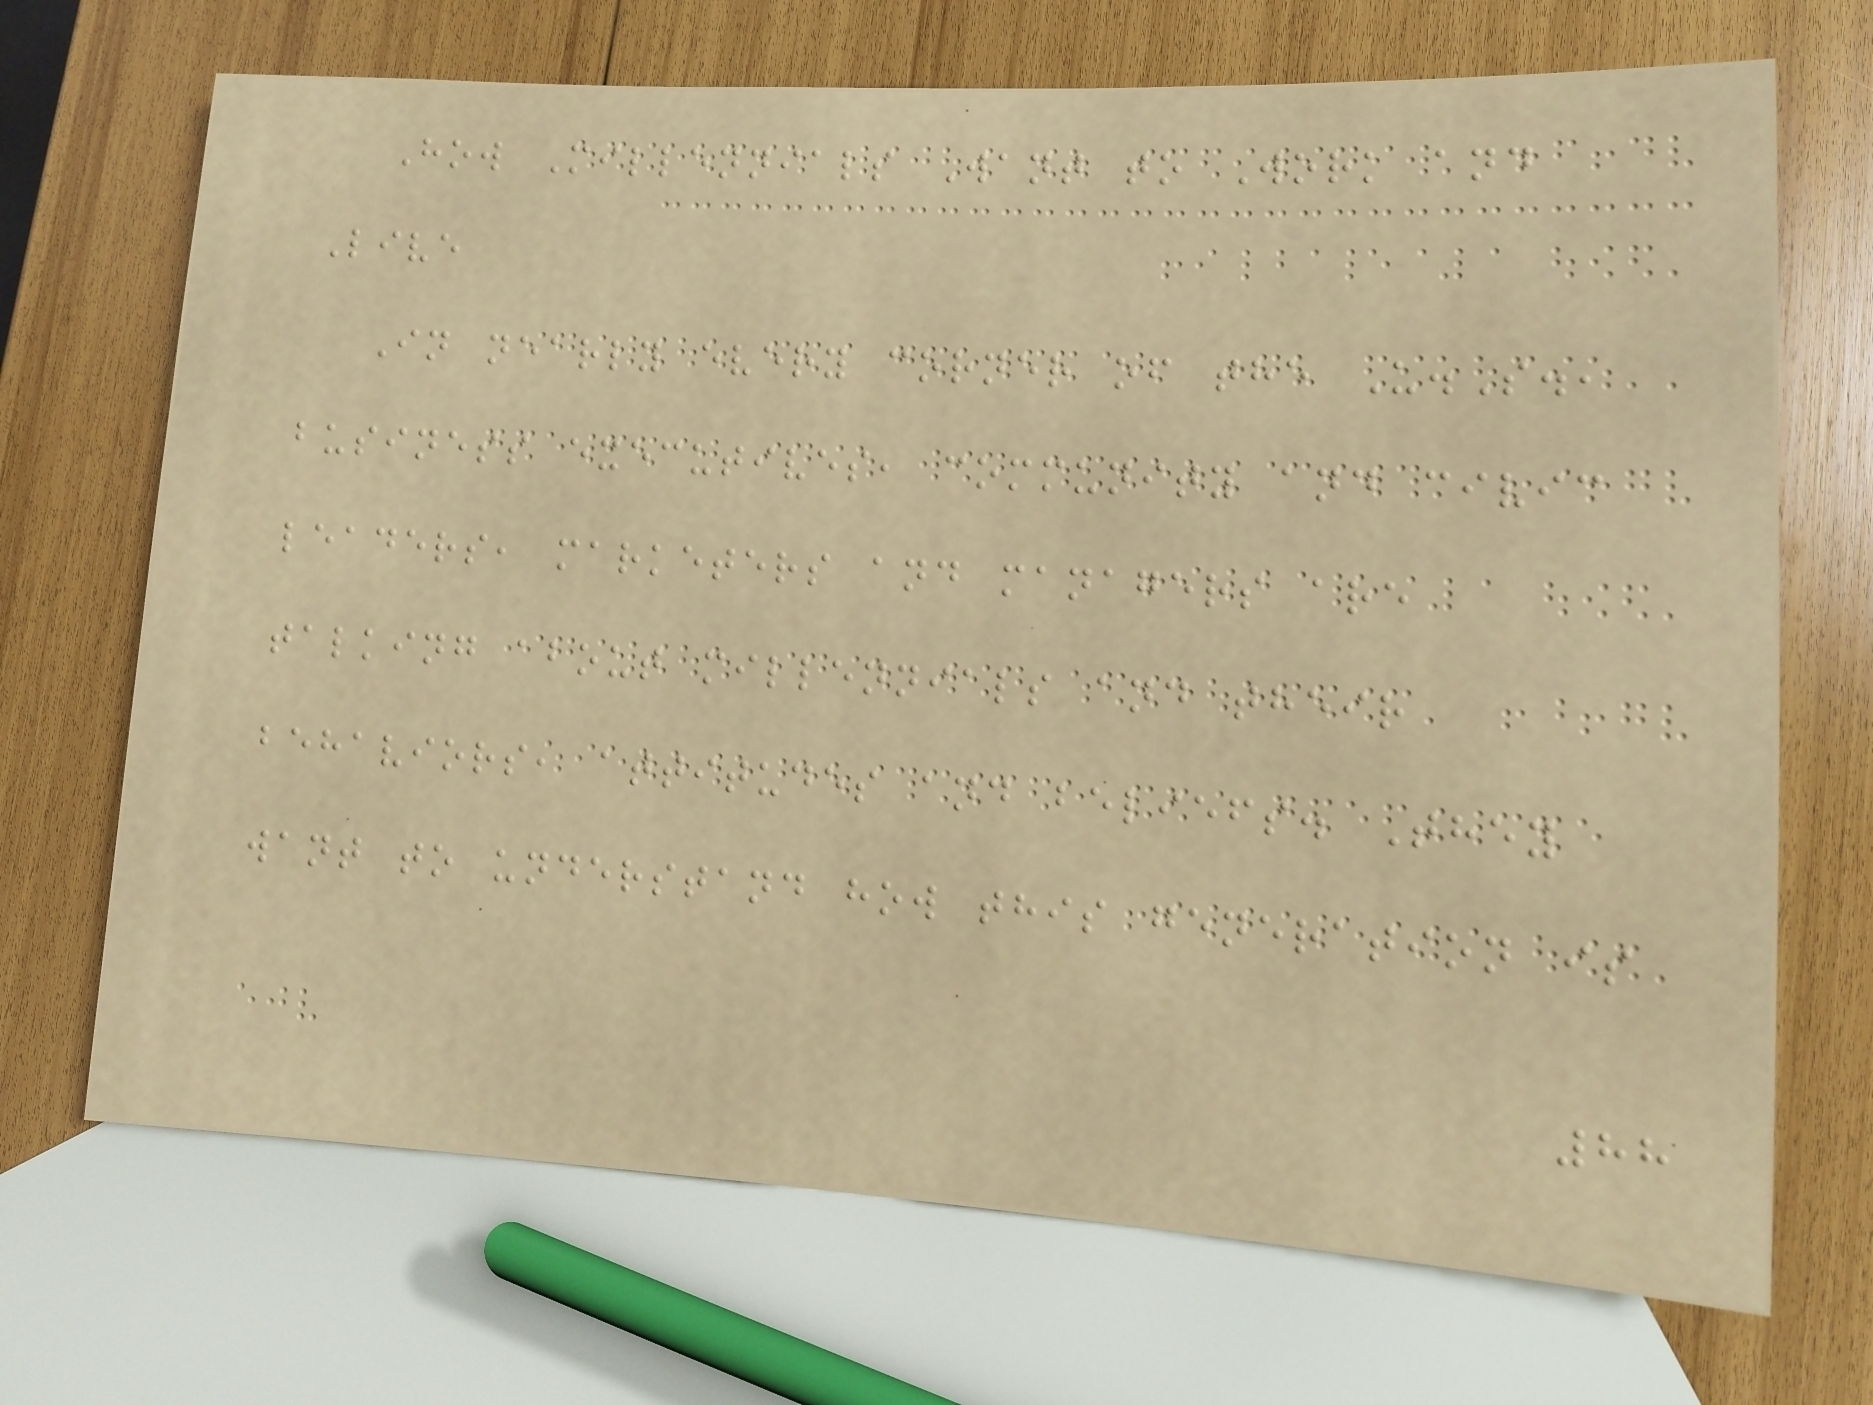How Millennials Want to Work and
Live
In nearly every corner of the U.S.,
business executives, community and civic
leaders, marketers and managers are
talking about millennials and their
behaviors, attitudes and beliefs. They
want to understand how this generation is
88
